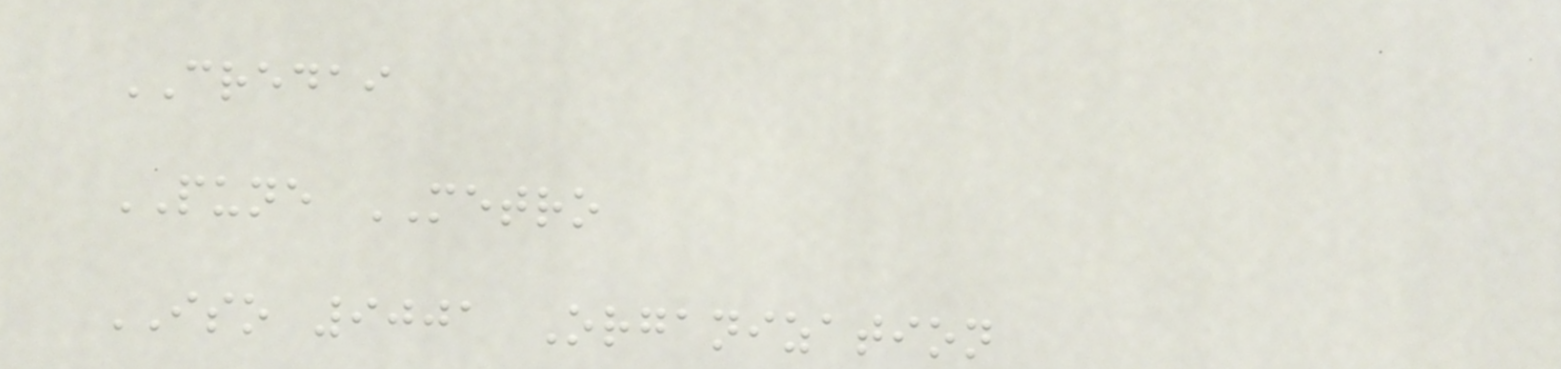CREDAI
PUNE METRO
ISO 9001 Organization
